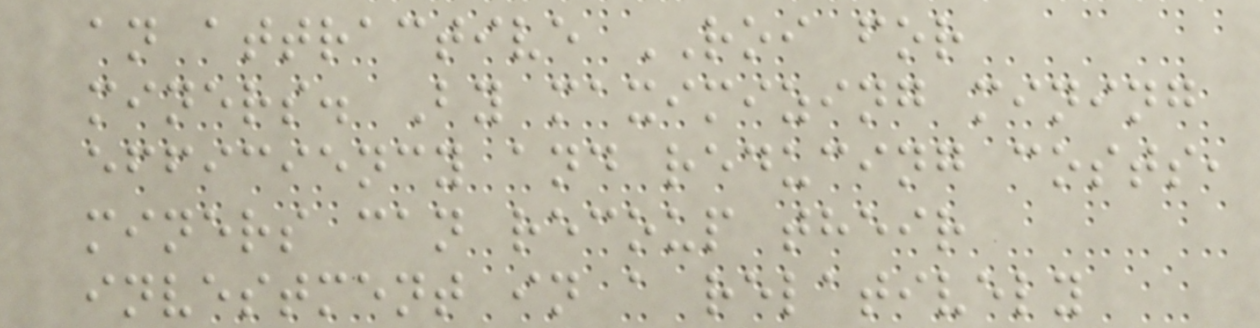an attractive ROI for
miners. By maximizing mining
efficiency and reducing costs,
miners can recoup their
investment in a relatively
